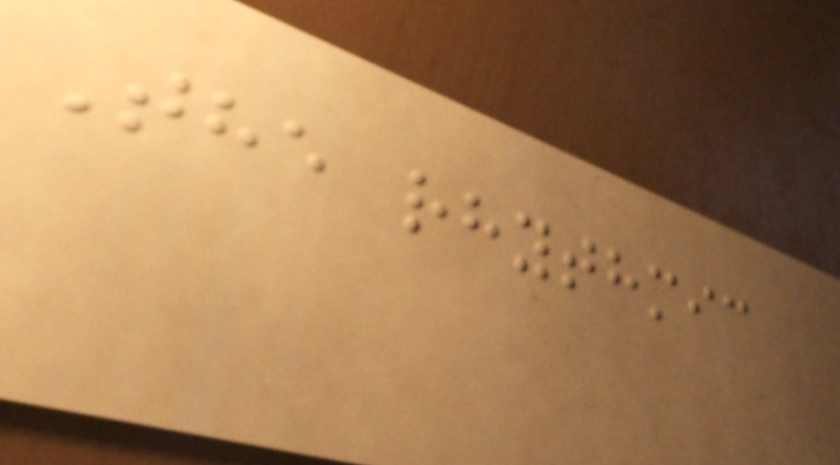The rhythmic
